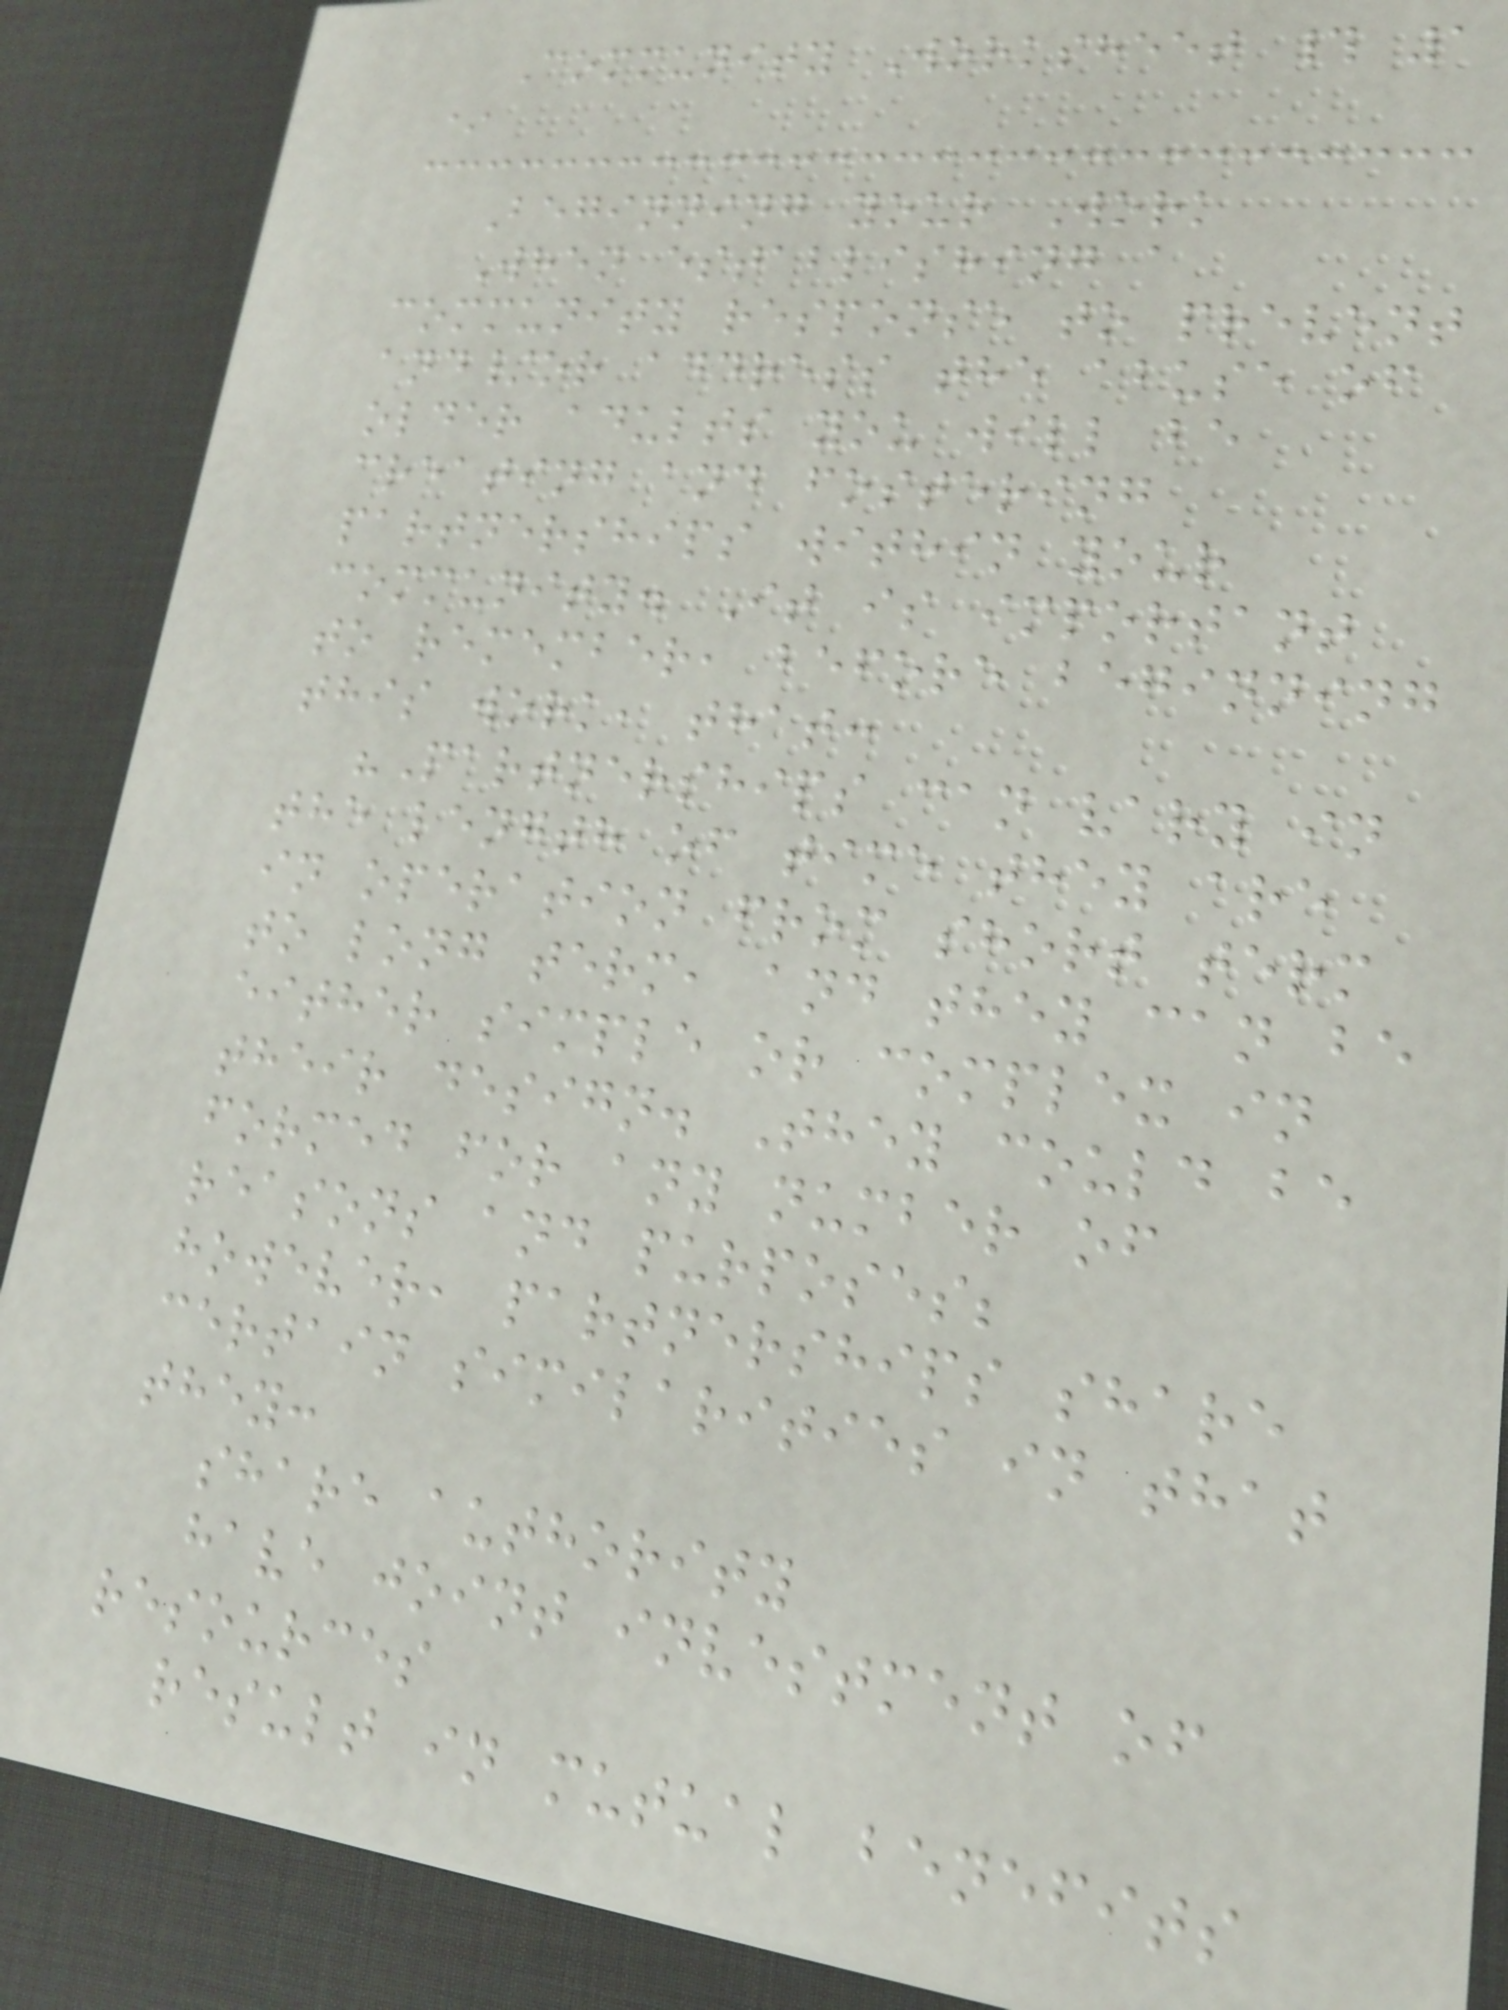Community Worksheet # 1
*
Beginning your Work
When establishing a
community response to prevent
and/or address the abuse of
older adults you will be
creating and fostering
partnerships within your
community. It is important
to remember, before beginning
this work, that:
"Partnerships can vary in
the length of time they are
in operation from short term
to long term, and they can be
either simple or complex in
their design. They could be
formed for any number of
reasons and purposes;
however, partnerships share
certain similarities in that
they:
share authority
have joint investment of
resources
result in mutual benefits
